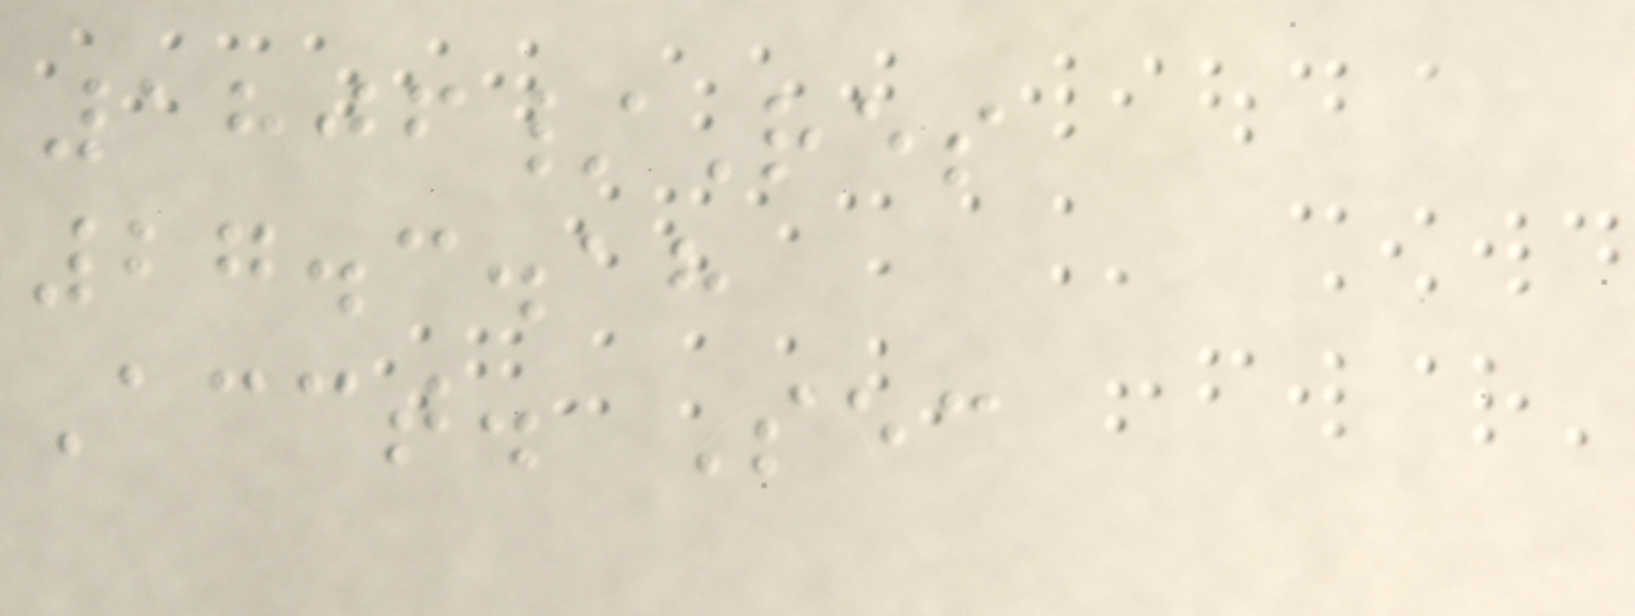1806/Res
27.3.18
Acct. Sec
